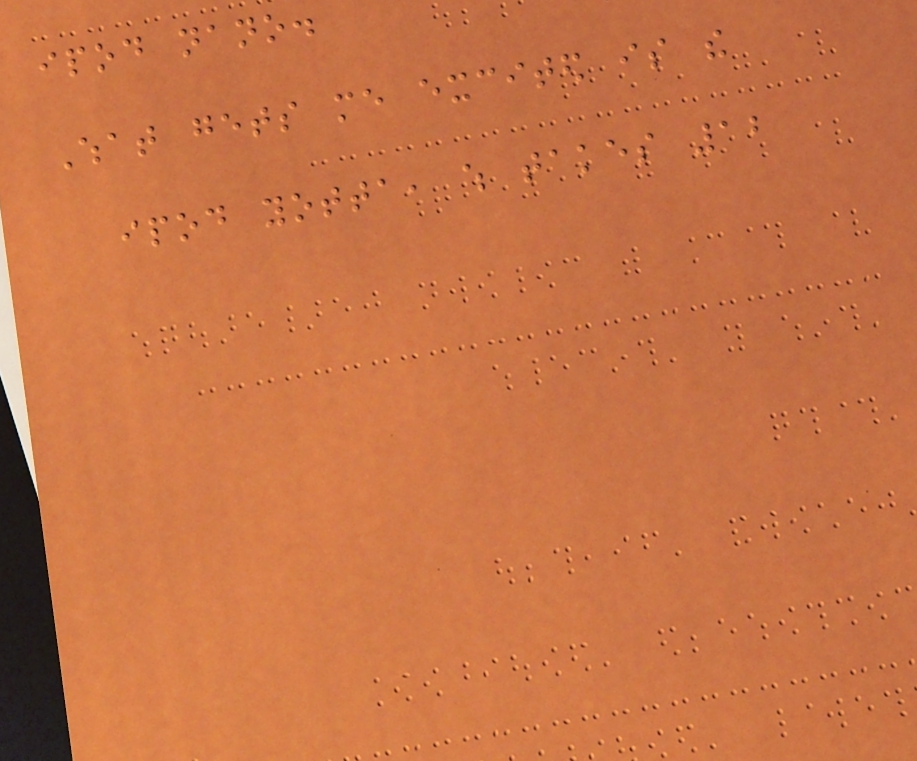ipod nano.
What gets me excited is the
ipod yotta, which takes 12
